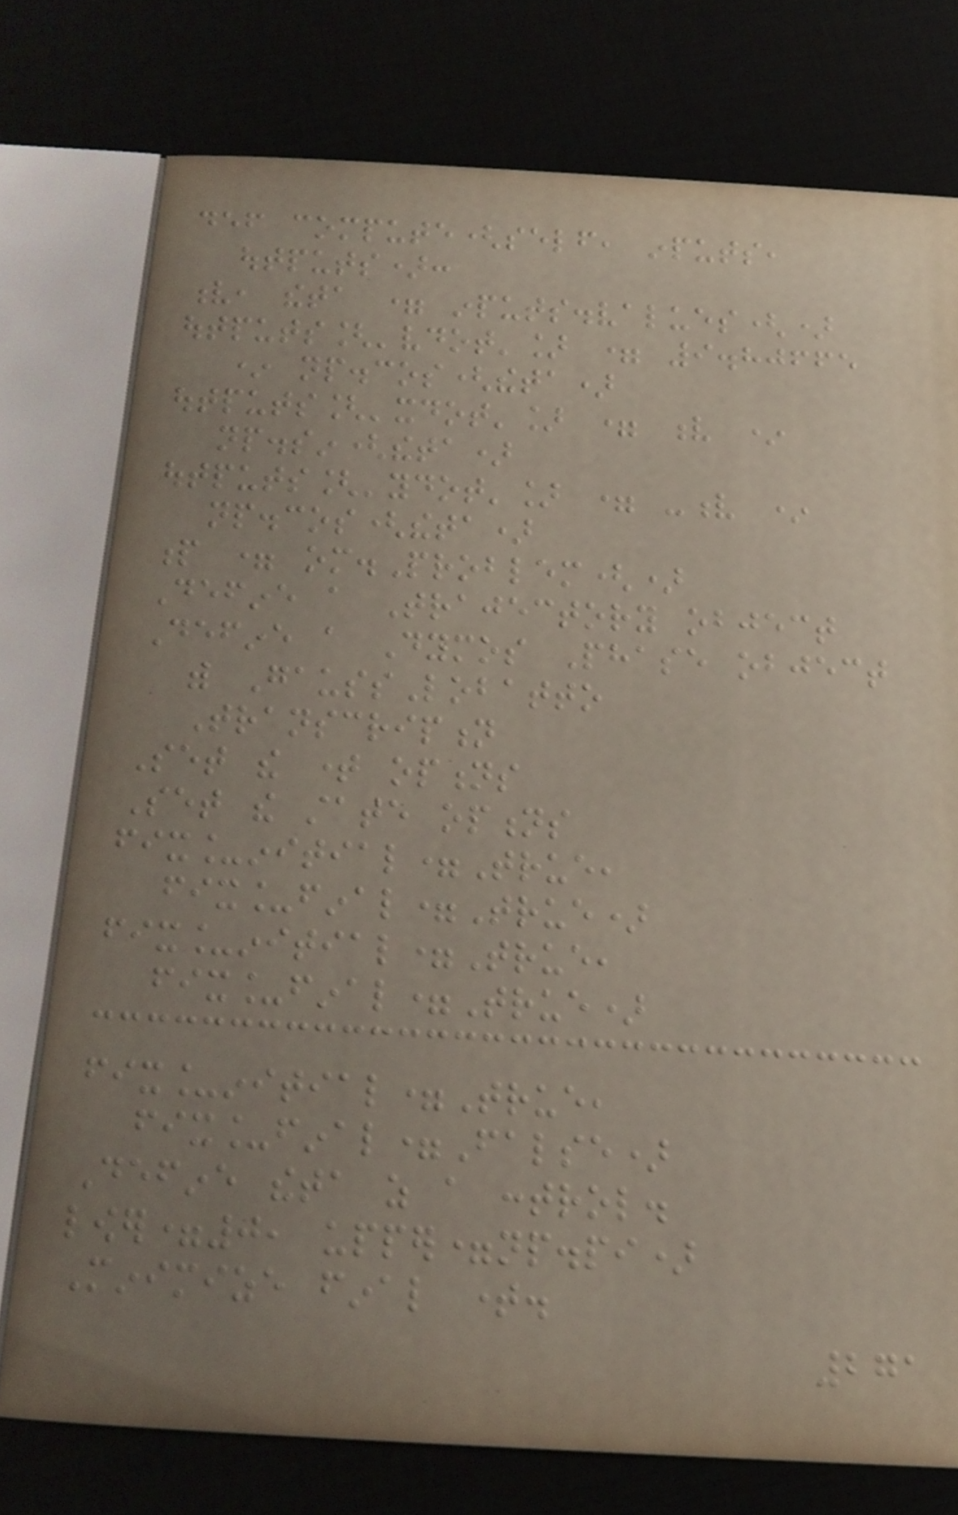def compute(self, inputs,
outputs):
v, theta = inputs.values()
outputs['vdot'] = 9.80665
* np.cos(theta)
outputs['xdot'] = v *
np.sin(theta)
outputs['ydot'] = -v *
np.cos(theta)
p = om.Problem()
Define a Trajectory object
Define a Dymos Phase object
with GaussLobatto
Transcription
Set the time options
Set the state options
fix_initial=True,
fix_final=True)
fix_initial=True,
fix_final=True)
fix_initial=True,
fix_final=False)
Define theta as a control.
lower=0, upper=np.pi)
Minimize final time.
271
